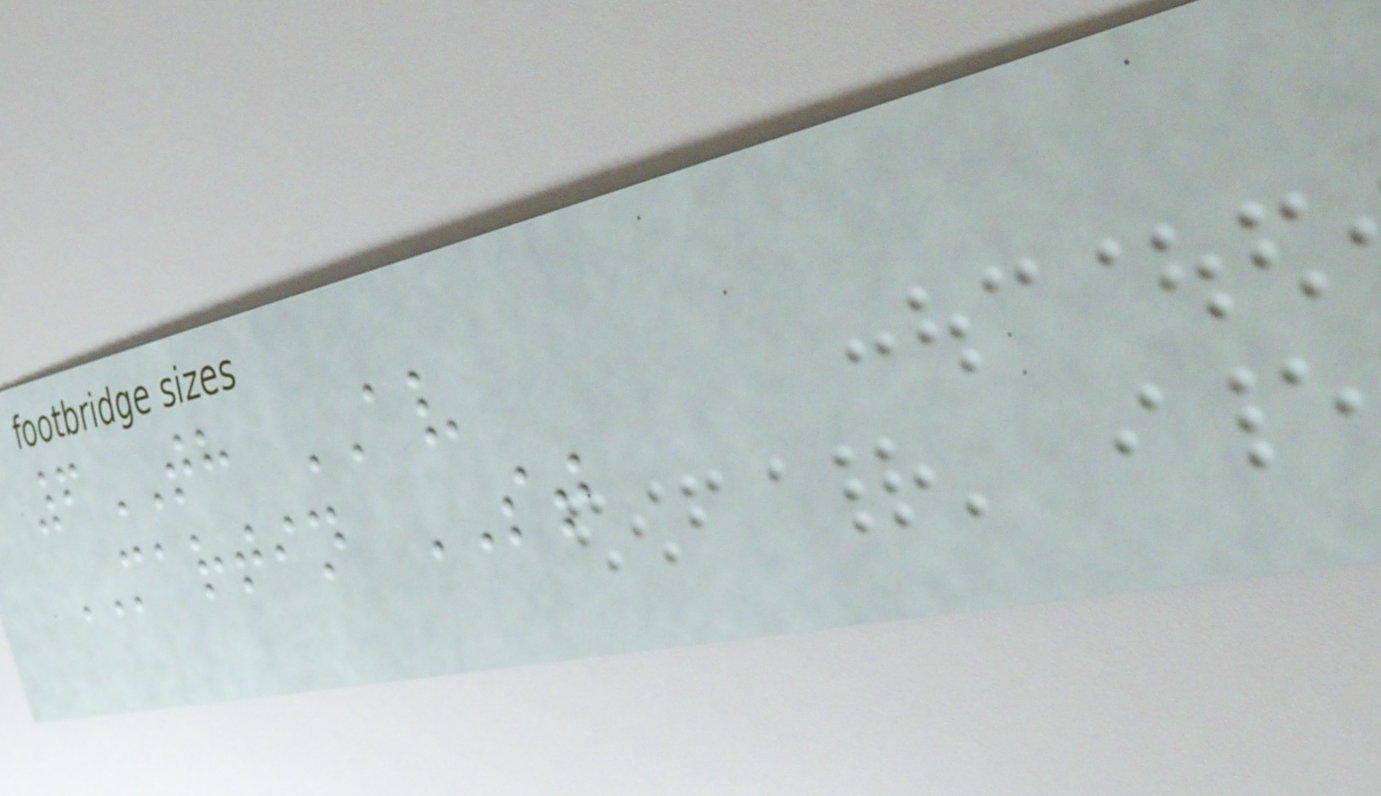6TH AV
MARTIN ST
